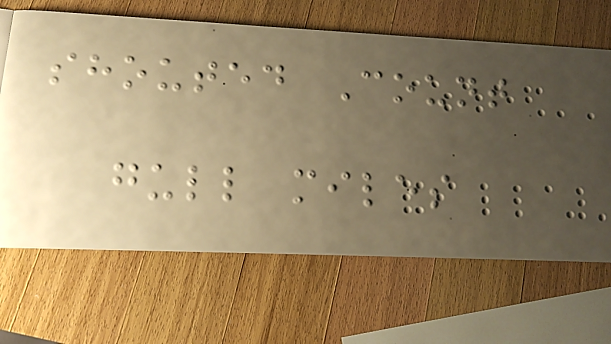shouted Count
gull miles
